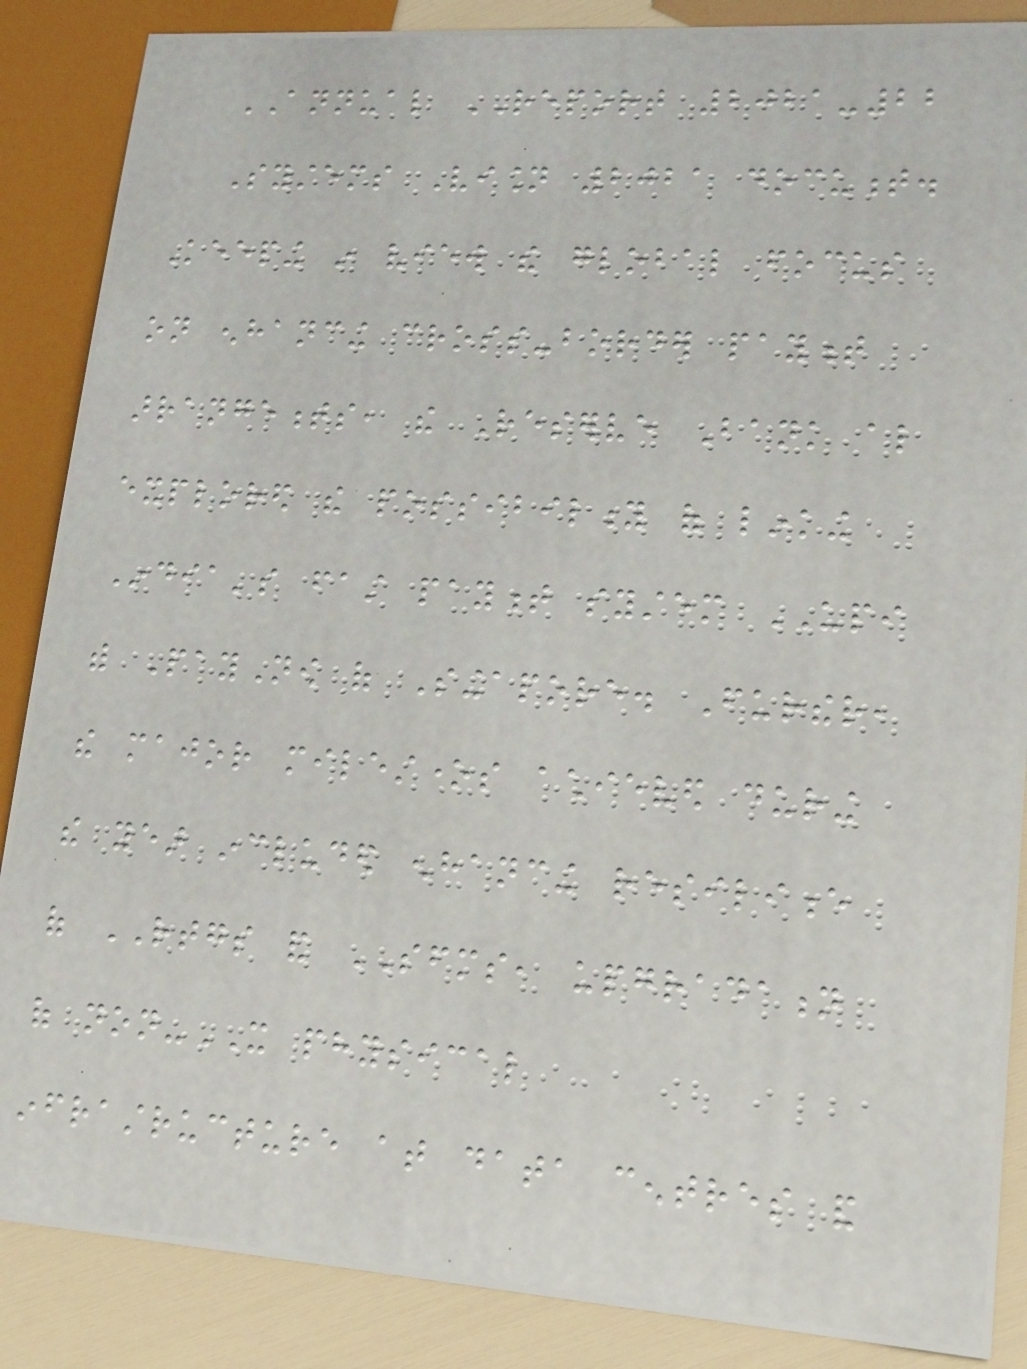ANNUAL REPORT 2021-22
Systems Vision 2021 document.
Keeping in view the global focus
on enhancing cross-border payment
arrangements, the Reserve Bank also
explored the possibility of linking
India's fast payment system UPI
with PayNow of Singapore. Further,
the major milestones achieved during
the year included enhancing resilience
of RTGS and SFMS, upgradation
of non-IT physical
infrastructure at data centres and
